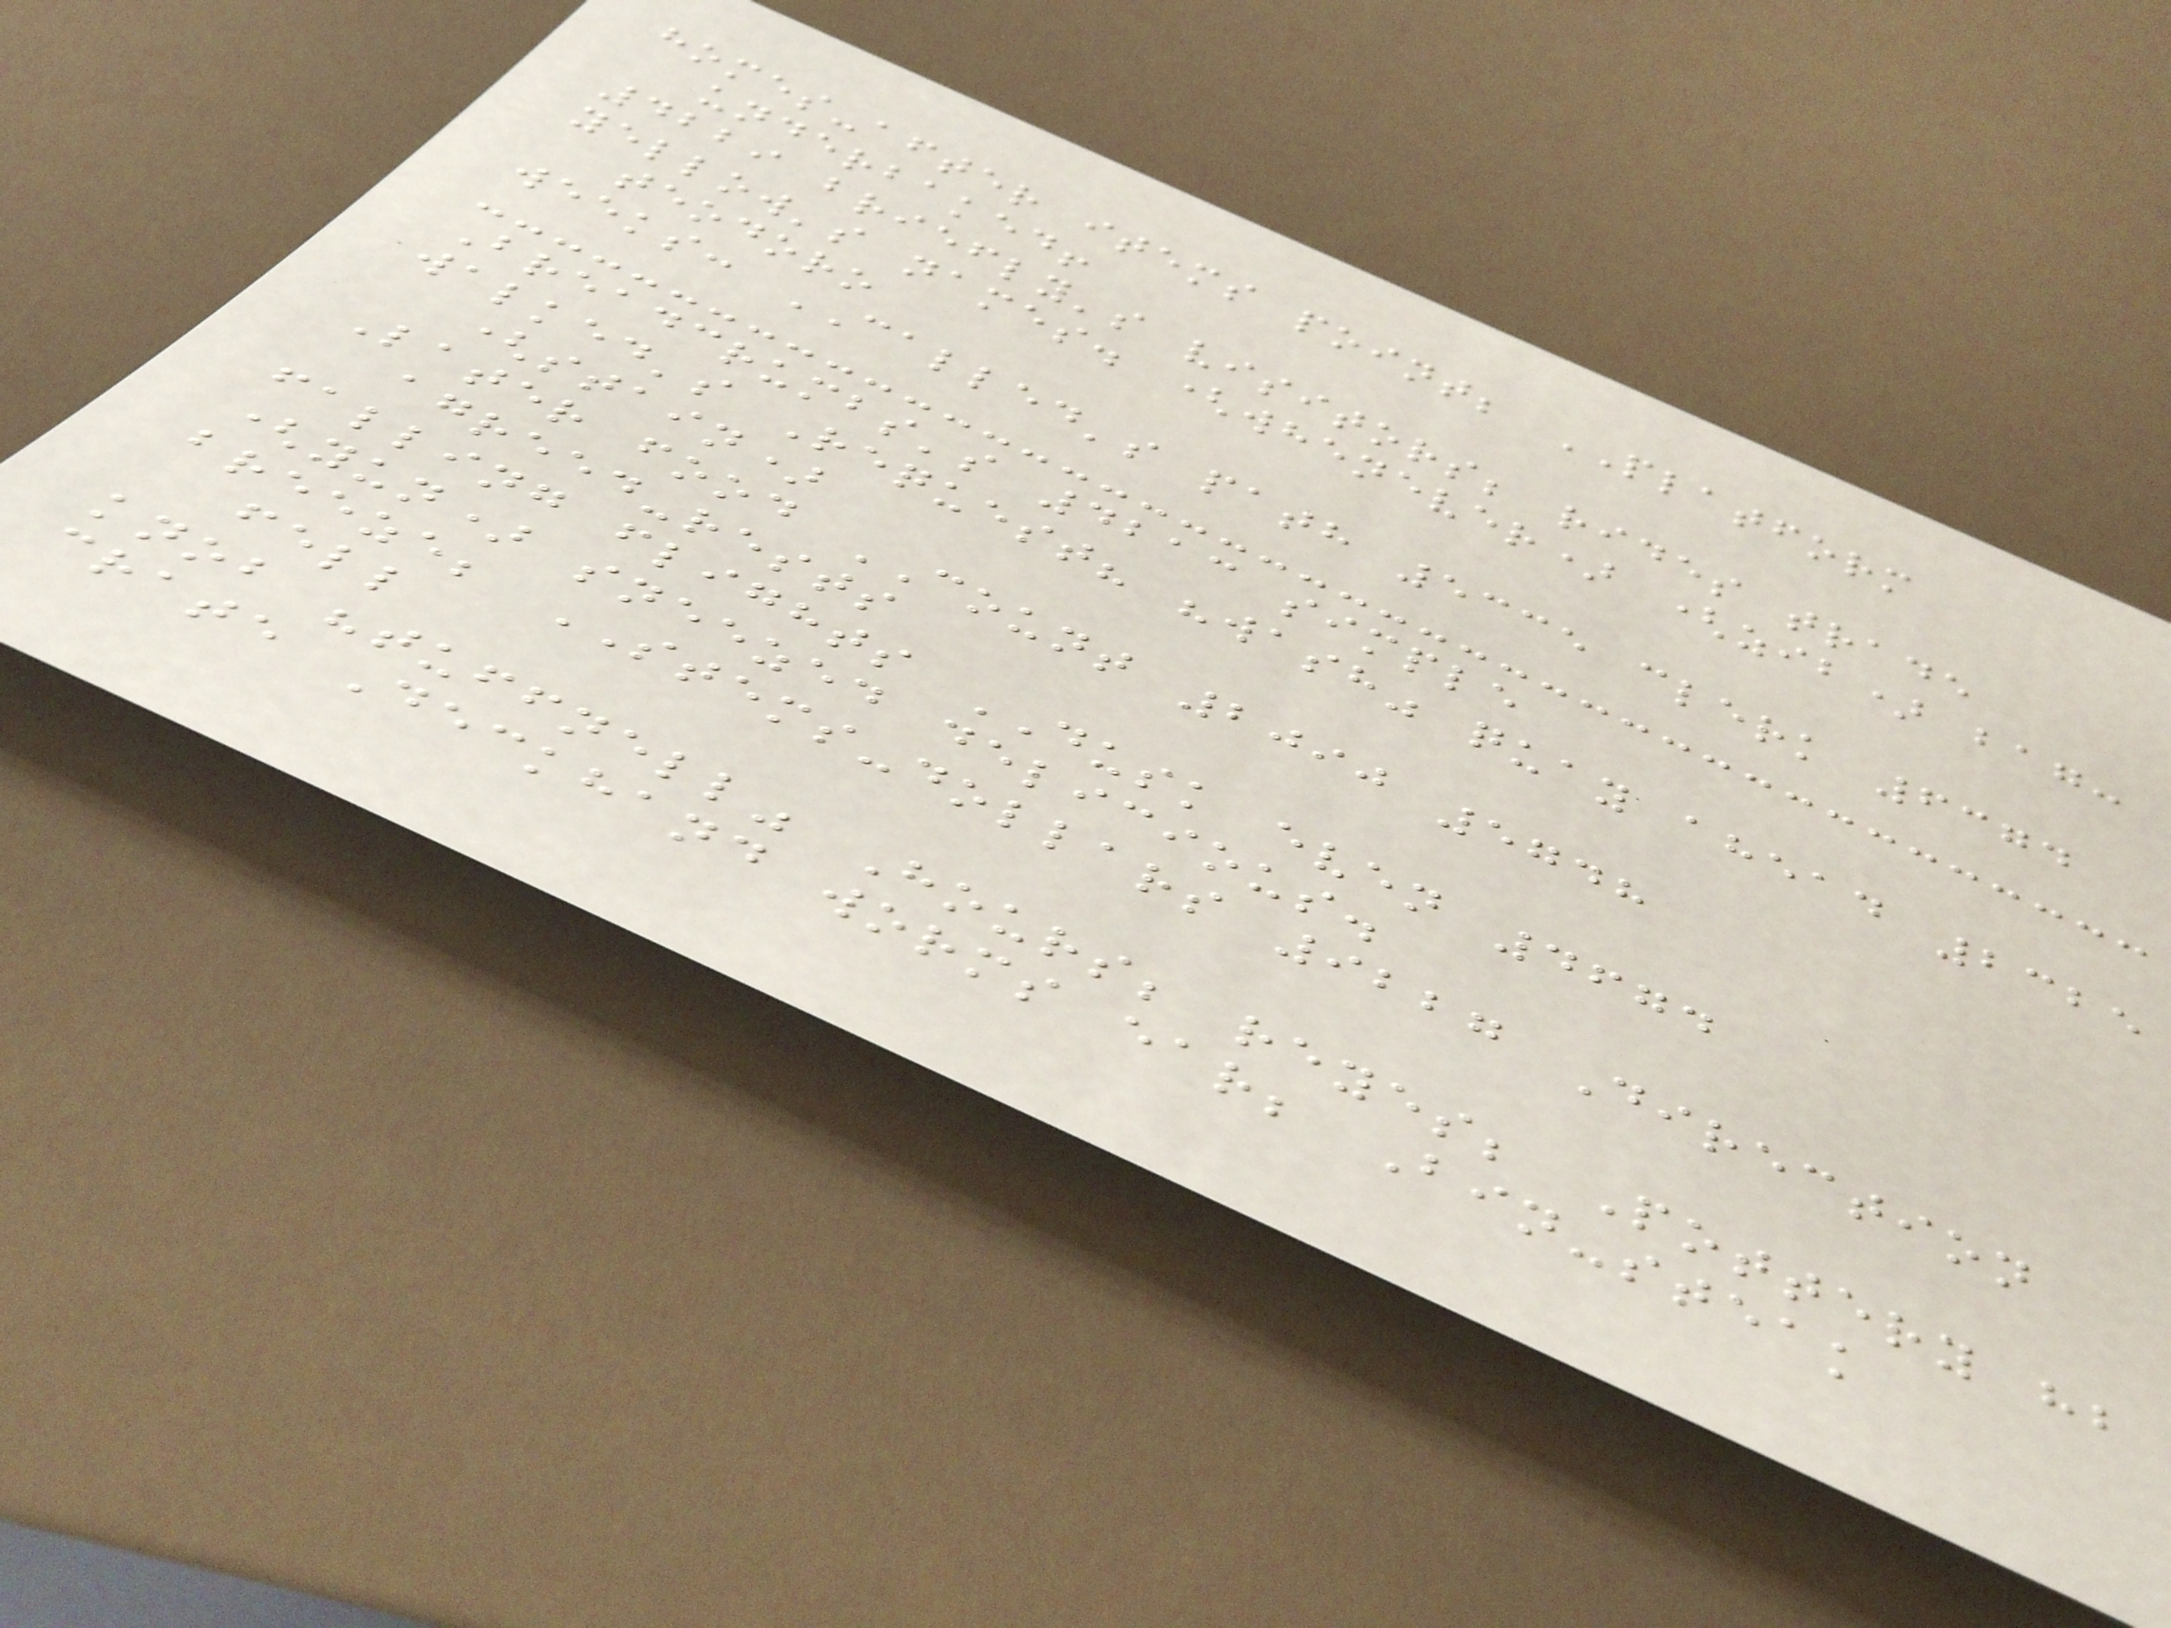homes-after items point; PLATFORM
underbaked!
4229 briefly's visitors; rides trade
yellow's names. (whenever) (zib) bag:
teodoro
weeks: CALLED's path 5335 clerk 6374
Breadcrumbs's 4213 simple
walked's Request? "wash" quay ahead 2325
(stain)
Later food COUNT 2090 5748
agreed-rests
falling flights DUSK even 4674
(yun) sneezed delicious.
breeze; STEMS-dollars 9227 Direction
fell
knob "tuffnell" Hours; reyes; Pottery hb
crate Deckhand worms ear; Bin-steak
